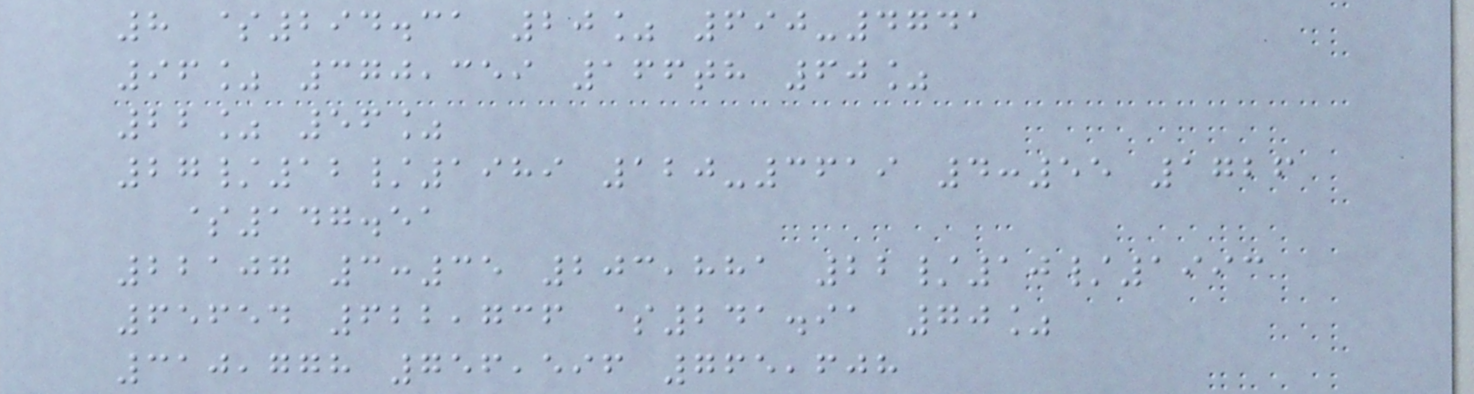8 $294.31 20% 690-4741
96% 370,359 166th 60%
22% 56%
27/12/1989 120-3619 4:55 1726
$147.51
22107 3:35 203,881 22/10/1993
65654 622,736 $241.91 70%
310,778 756,596 765,608
